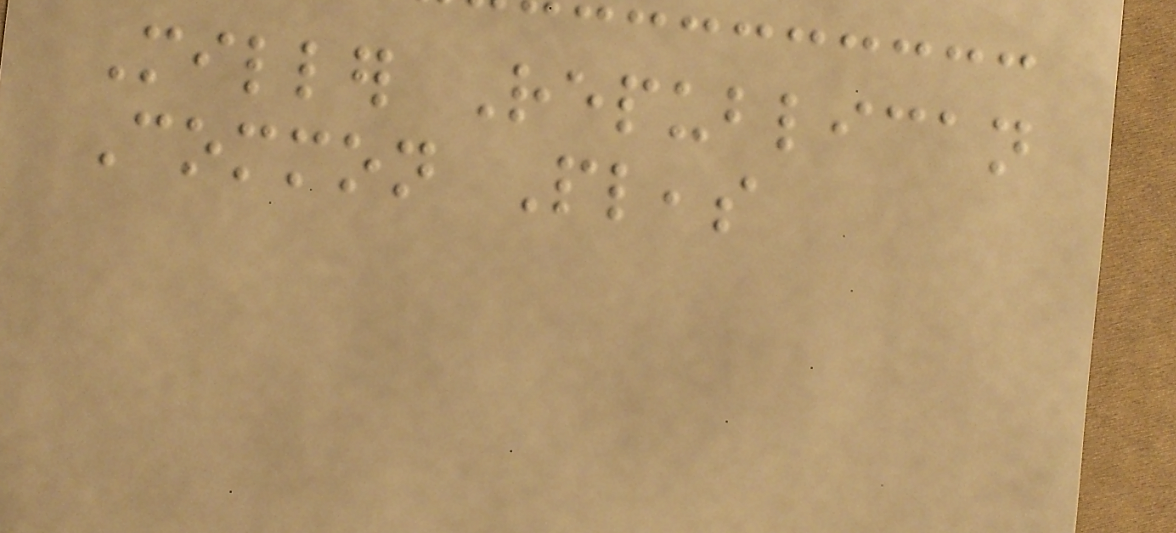Miller Republican
Common Pleas
